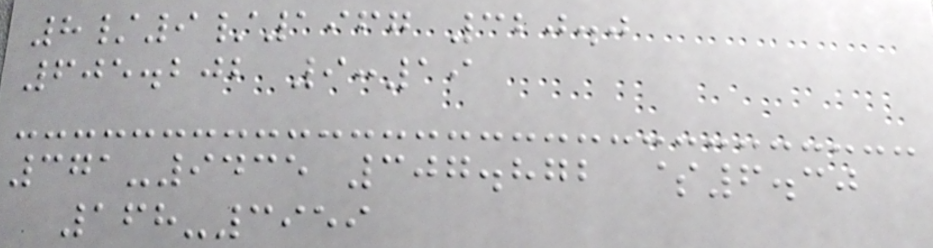8/9/1967 320.0
605.202 9:19
371-9435 307.872 $6.30
168-3959
